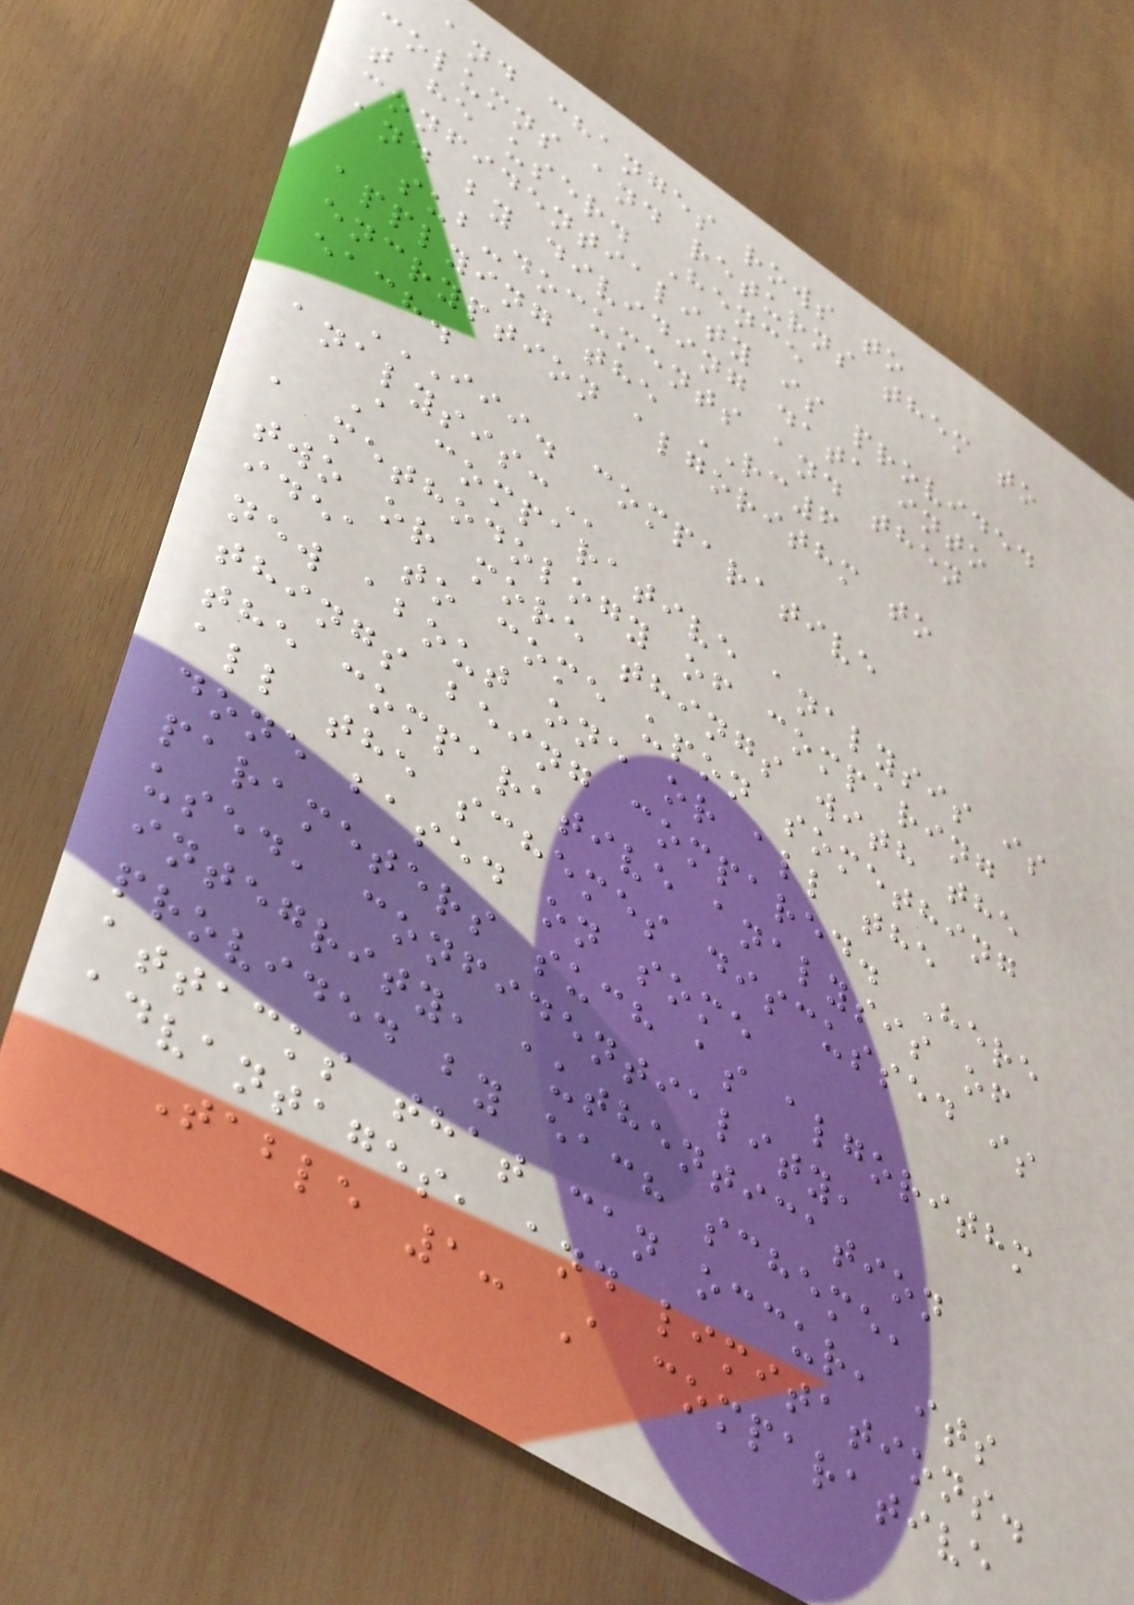and changes rows to
columns and returns them to
t he user. Hence
confidentiality is provided
and by dividing data into
sub-documents and then
applying the RC6
encryption algorithm to
each.
III. COMPARATIVE
ANALYSIS:
A comparative analysis is
a methodology of comparing
two or more things with the
idea to come upon something
new about one or all the
things being compared. Here
the comparative analysis of
all the schemes discussed is
done based on some
parameters such as algorithm
used, confidentiality,
integrity, authentication
provided by each scheme,
attacks that can occur, its
advantages, and limitations.
Table 1: A comparative
